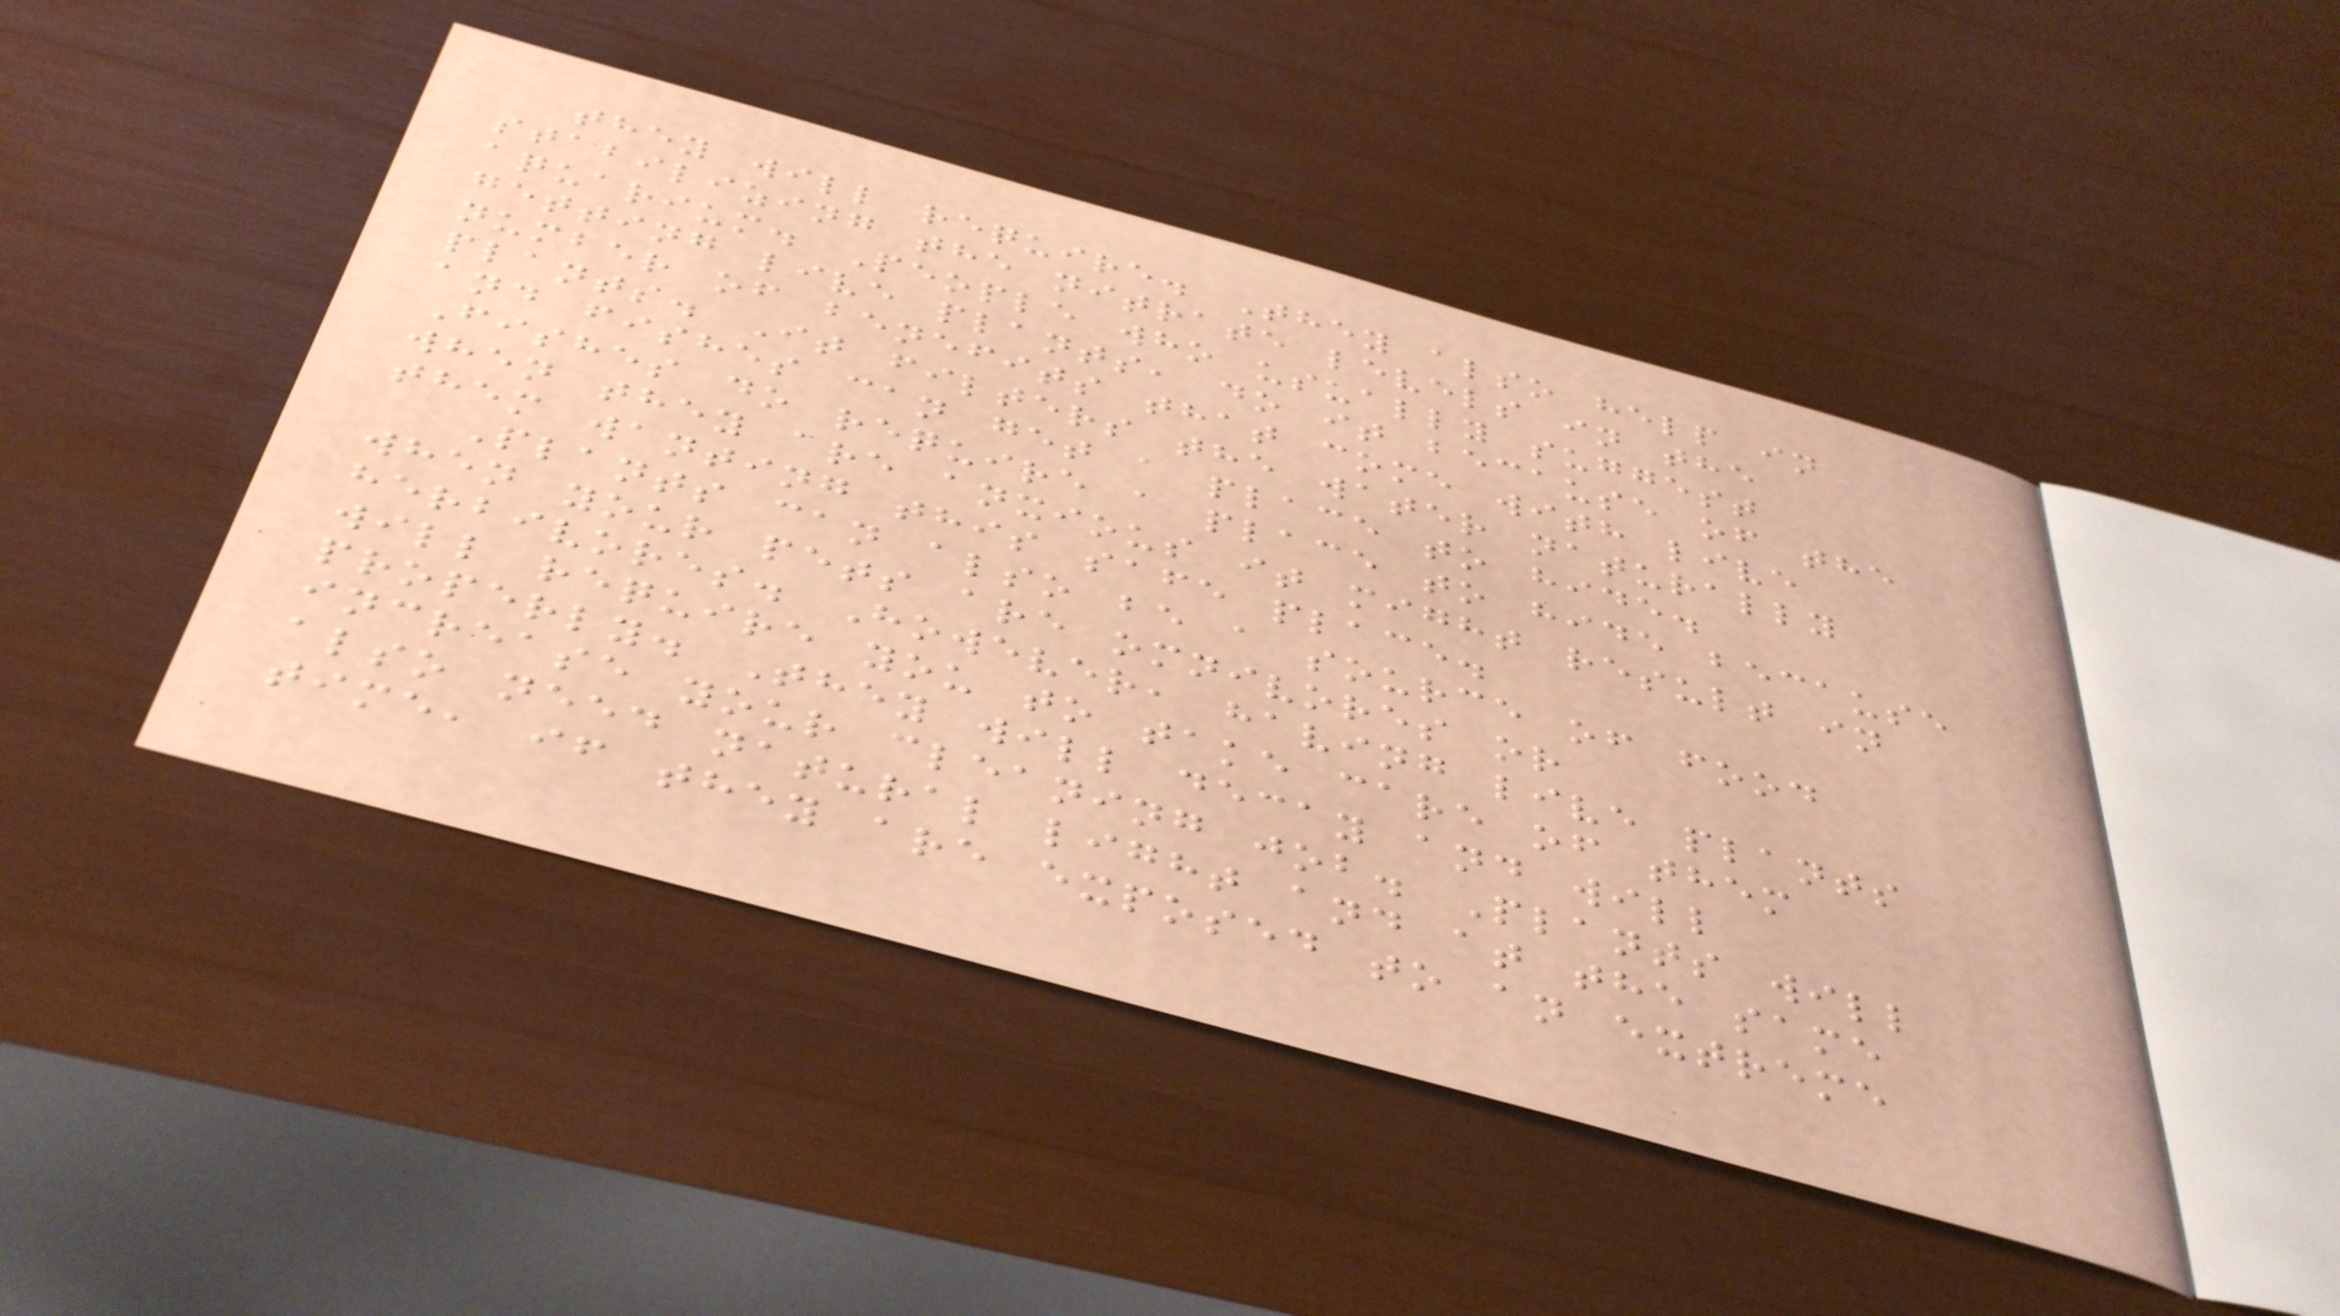they will require. They also help in
stabilizing the nitrate levels in the
aquarium. People who usually suggest
getting live plants, do it because of the
number of benefits that come with live
plants. It filters the water naturally
and fishes can get a place to hide.
Fishes do require a place to hide because
when they are anxious it might result in
them wanting this safe place.
Plants can also be a source of food
when your pets are omnivores or
herbivores. However, having live plants
will require you to take care of them
properly. They will decay and will
increase your cleaning job. Plants will
also need natural light and at the same
time, if they are exposed to an extreme
